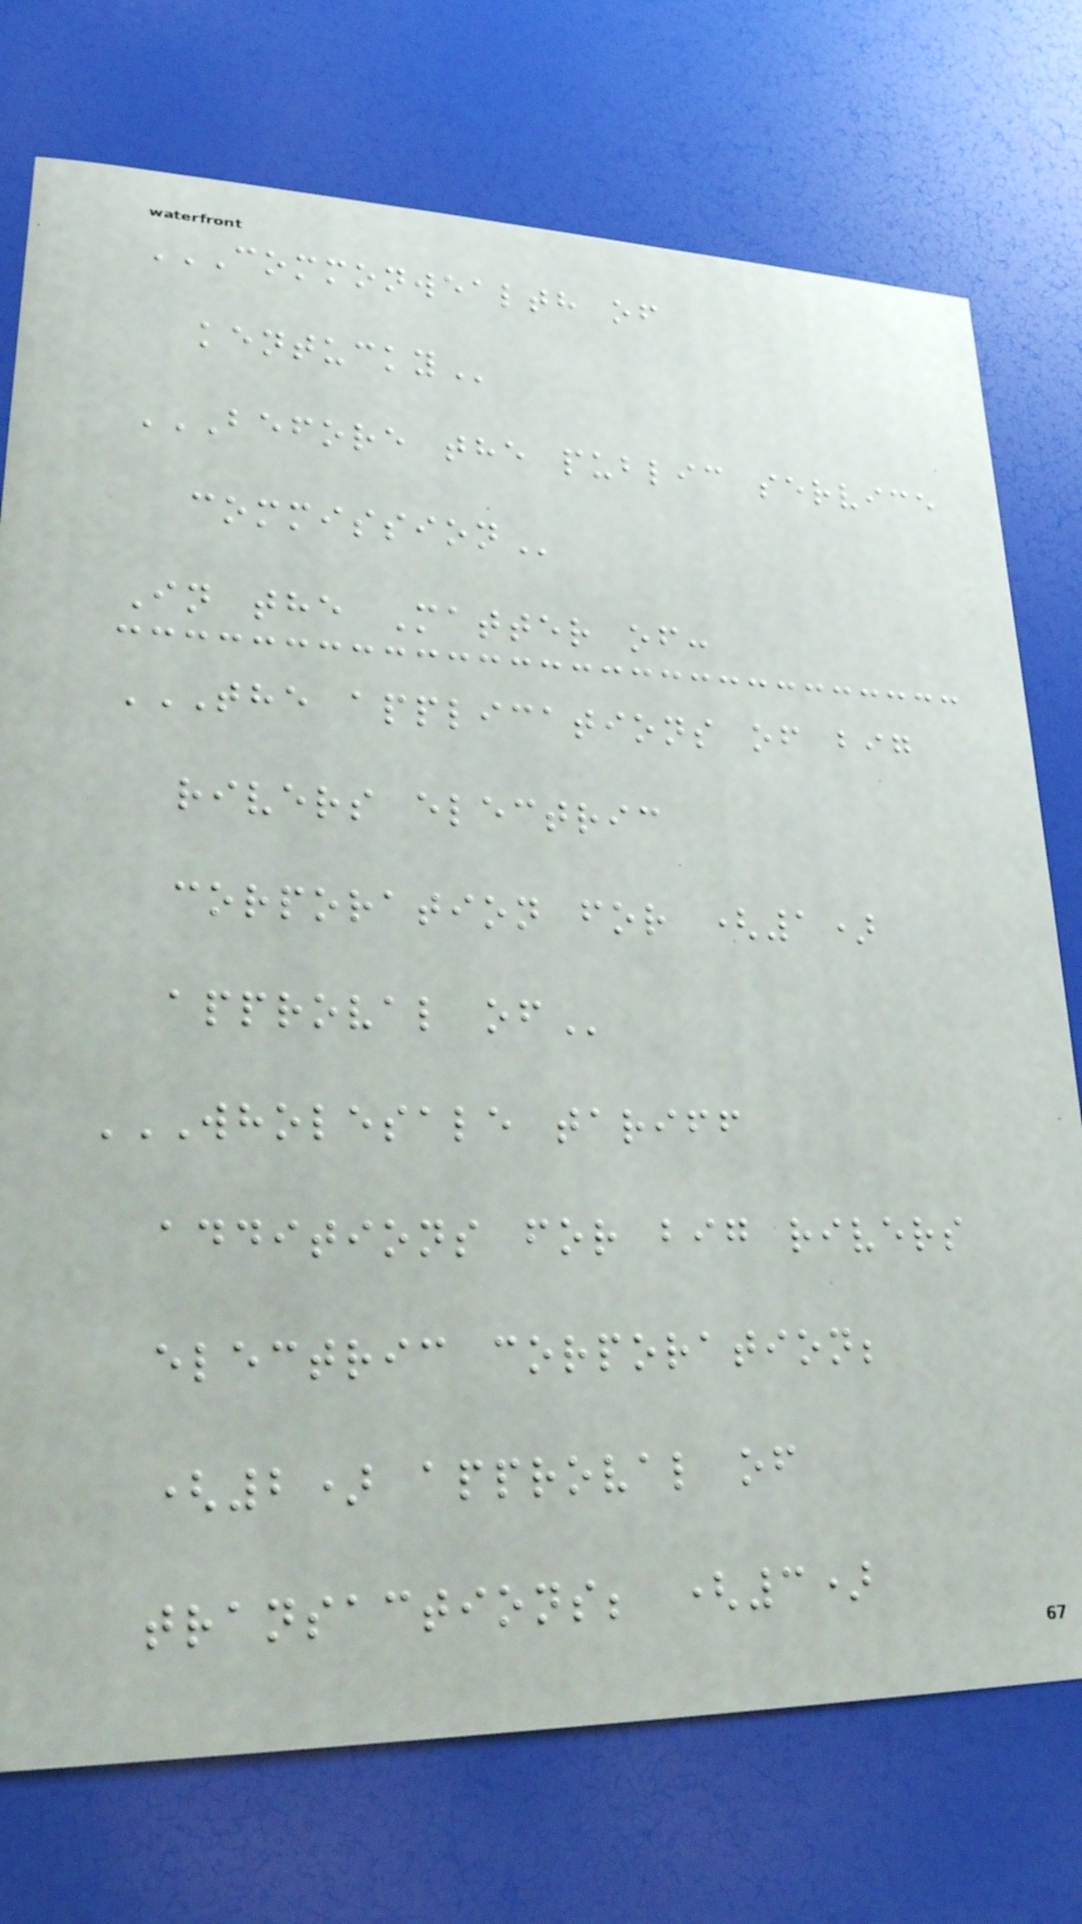COMMONWEALTH OF
KENTUCKY
BEFORE THE PUBLIC SERVICE
COMMISSION
In the Matter of:
THE APPLICATIONS OF BIG
RIVERS ELECTRIC
CORPORATION FOR (1)
APPROVAL OF
WHOLESALE TARIFF
ADDITIONS FOR BIG RIVERS
ELECTRIC CORPORATION;
(2) APPROVAL OF
TRANSACTIONS; (3)
